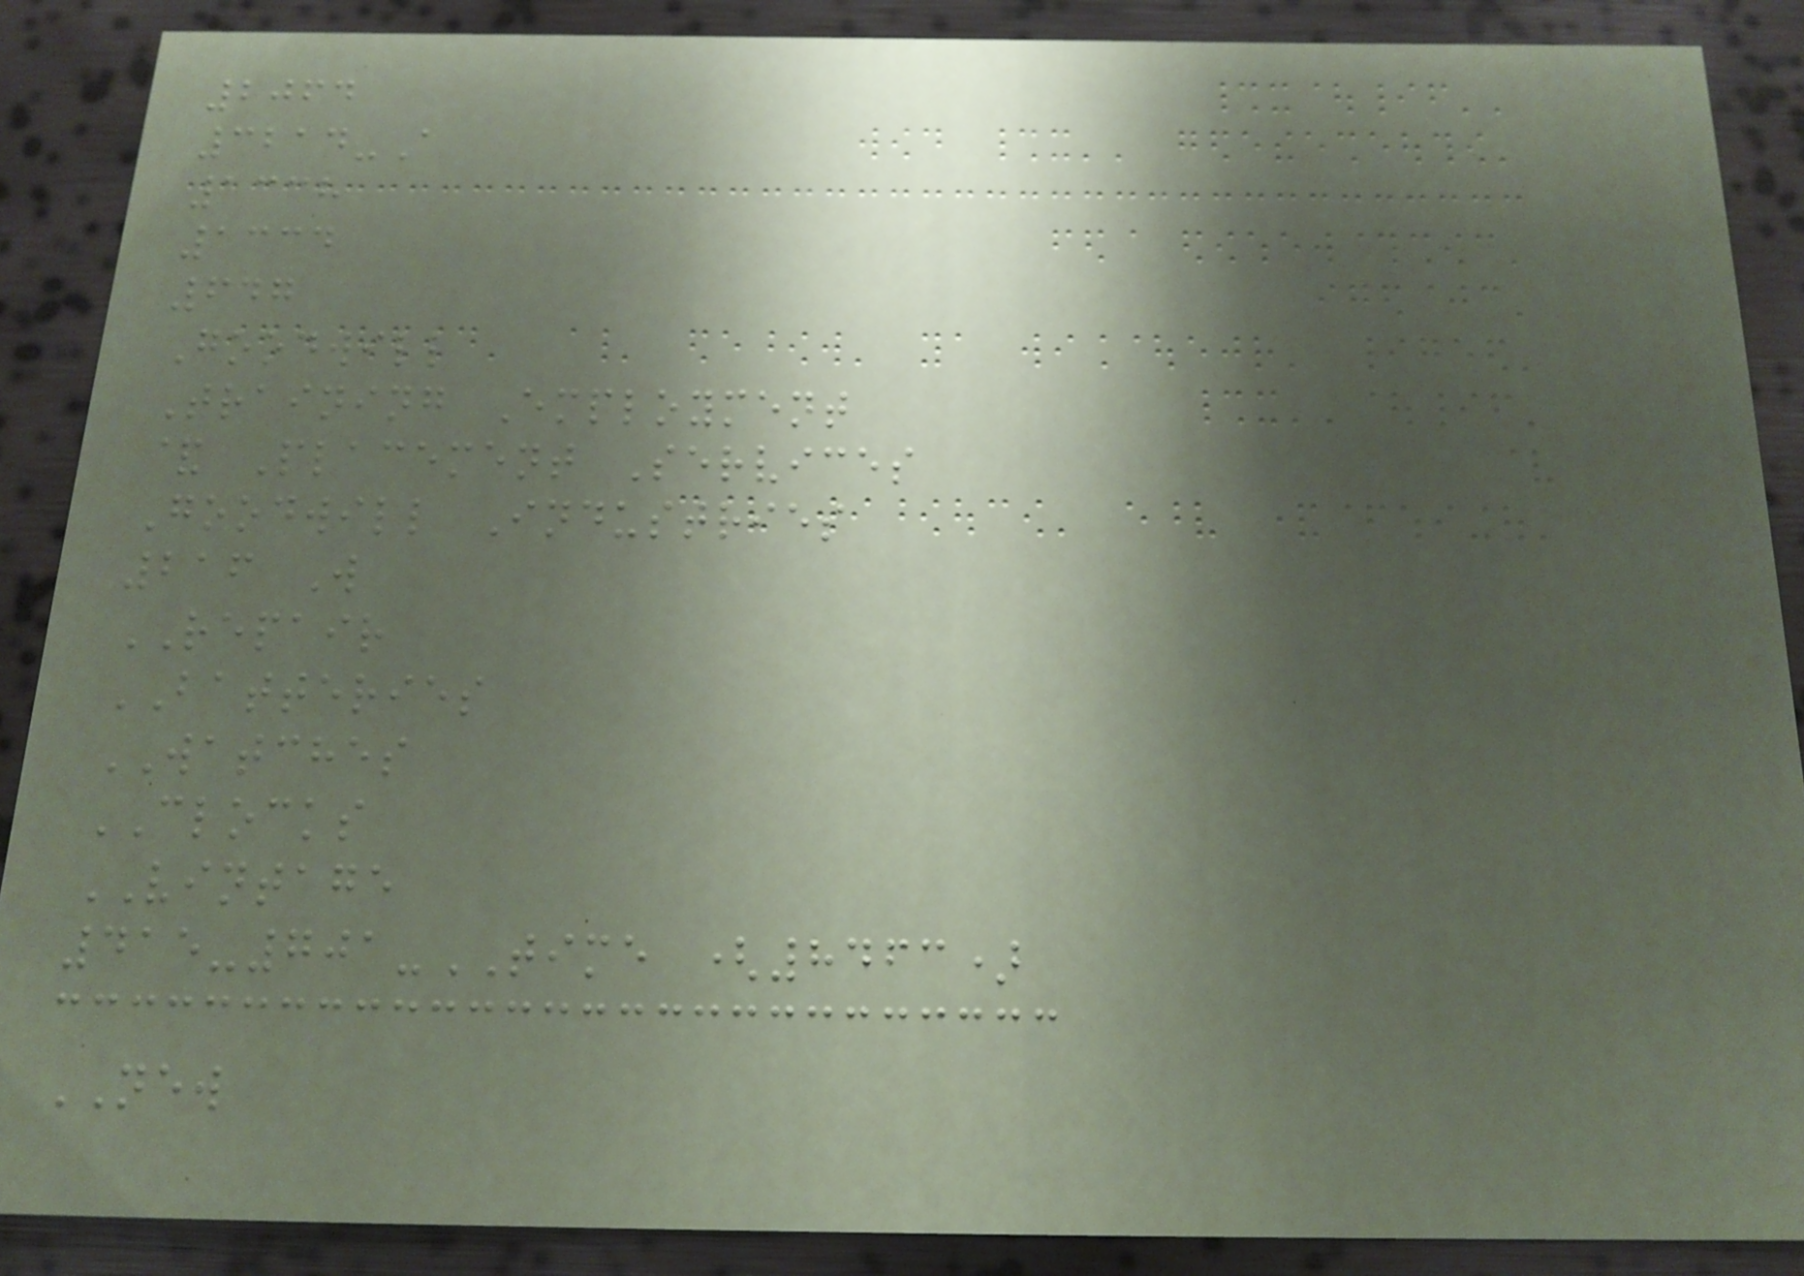2064
3214-A
1338
1334
647
Goodwill
Training Employment
& Placement Services
Goodwill Industries
216 W
REPAIR
BATTERIES
WATCHES
CLOCKS
VINTAGE
415-701-TIME (8463)
NEW
